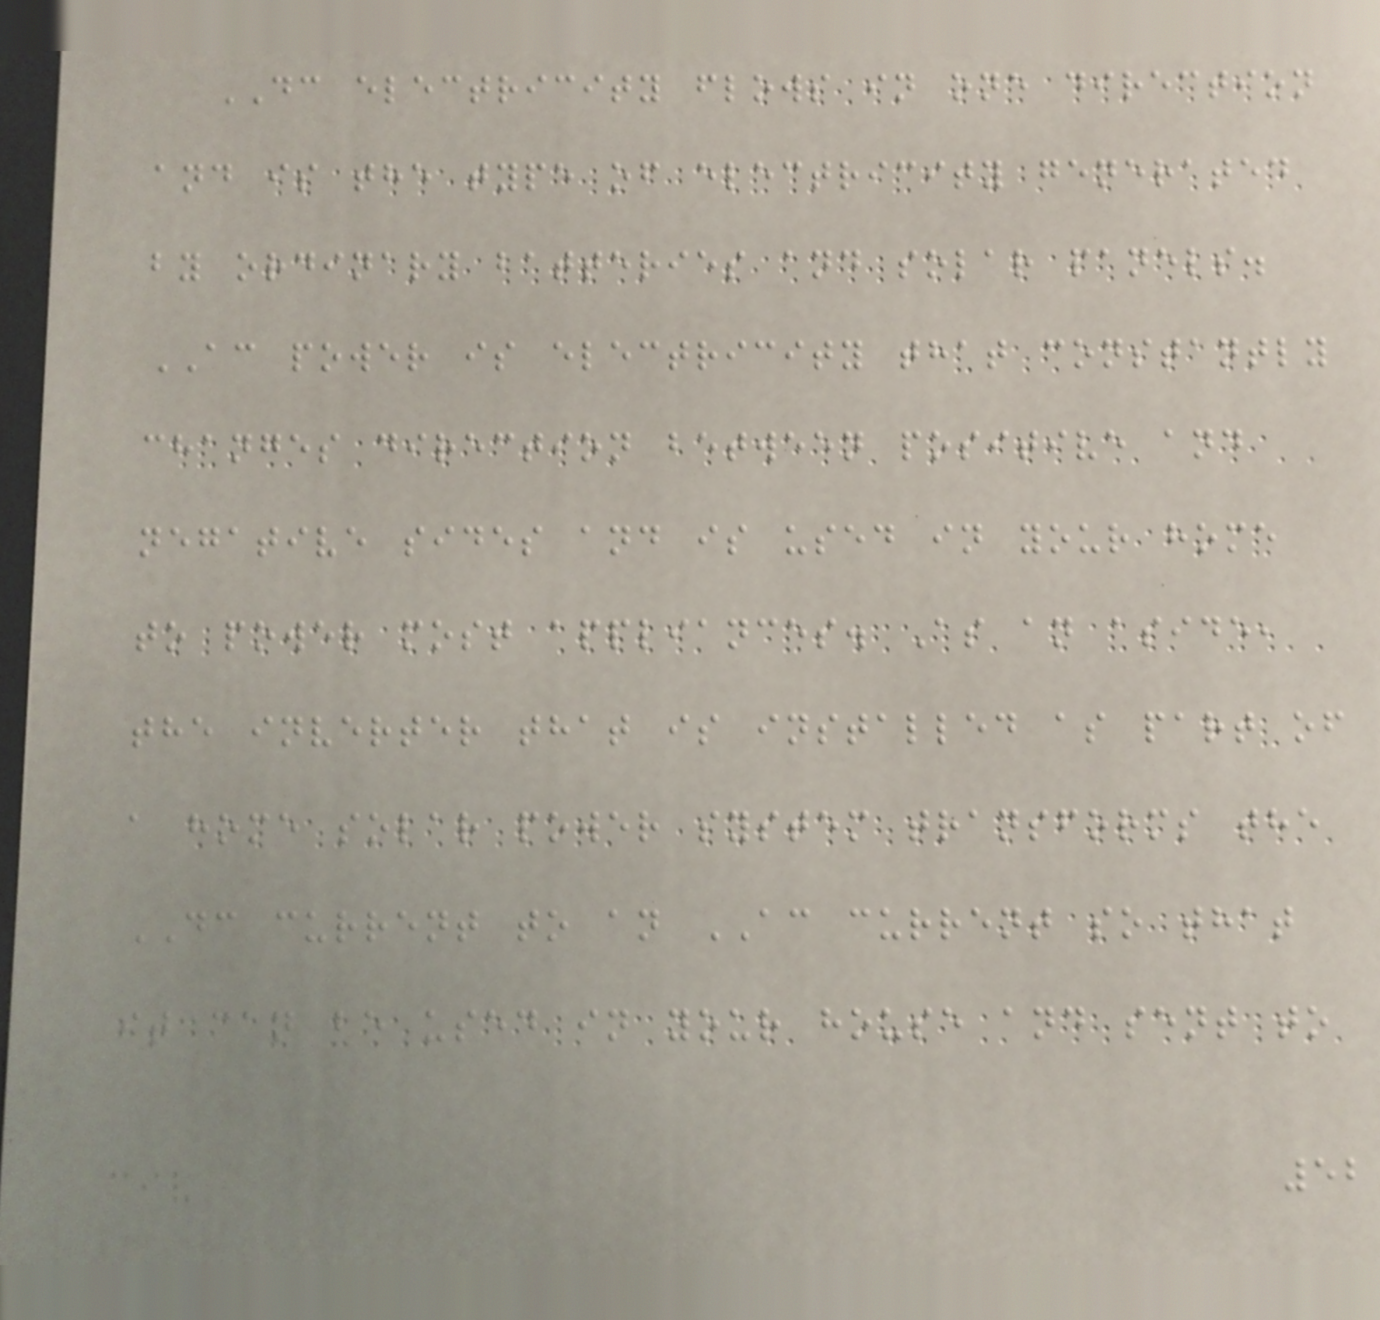DC electricity flows in one direction
and is the type of electricity generated
by ordinary batteries and solar panels.
AC power is electricity that constantly
changes direction between positive and
negative sides and is used in your home
to power most appliances. As an aside,
the inverter that is installed as part of
a home solar power system transforms the
DC current to an AC current so that
it can be used in your house and sent to
52
